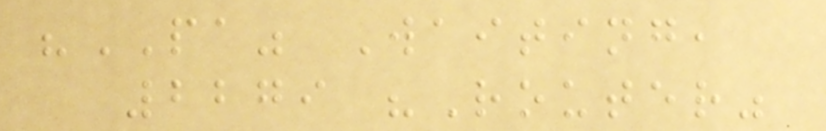"PA" Waiting,
2279 "Router"
